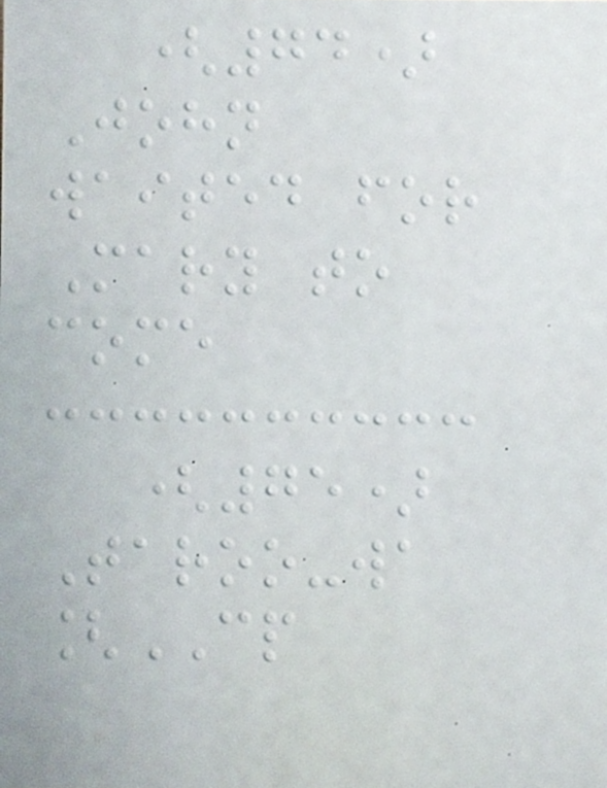(74)
John
waited for
Mary to
come
(75)
Taroo-wa
[CP
